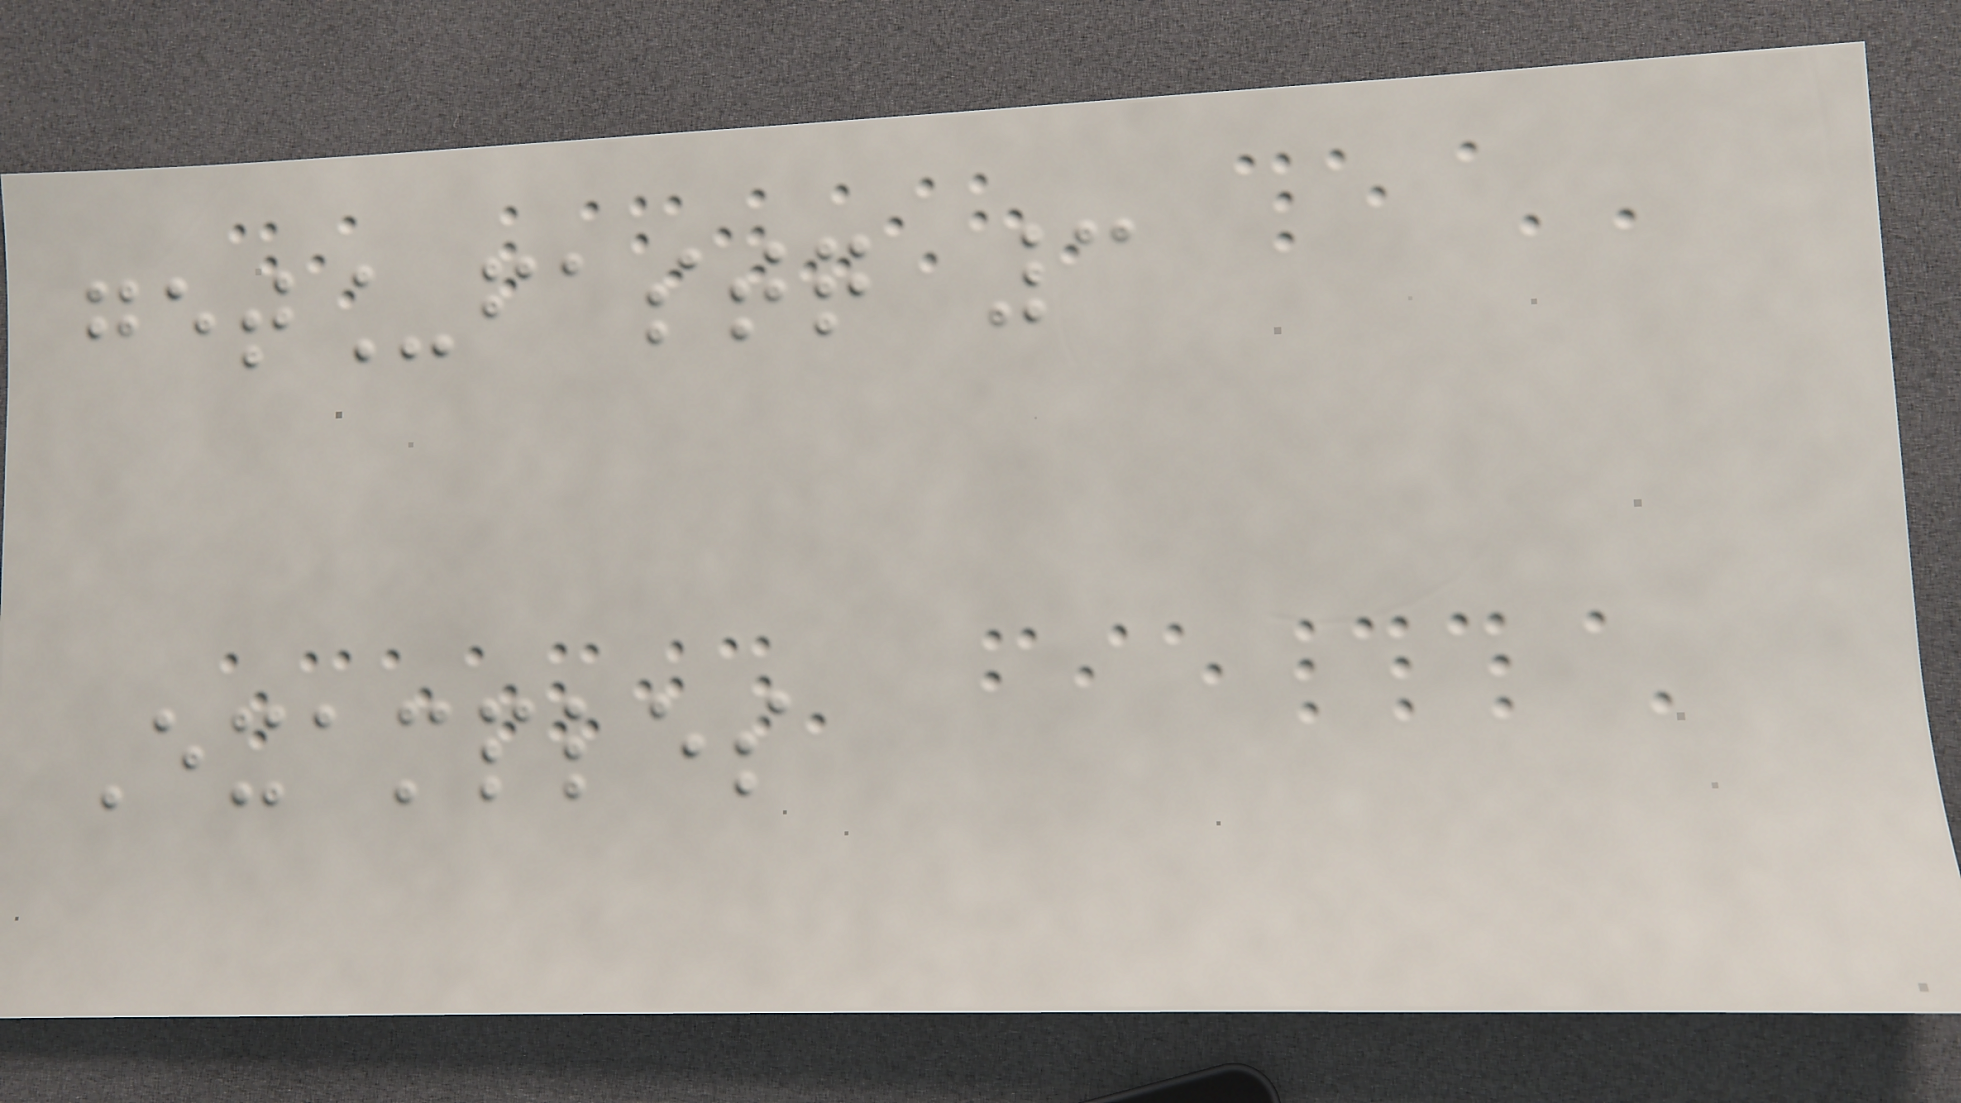get_fastq 3
Examples
